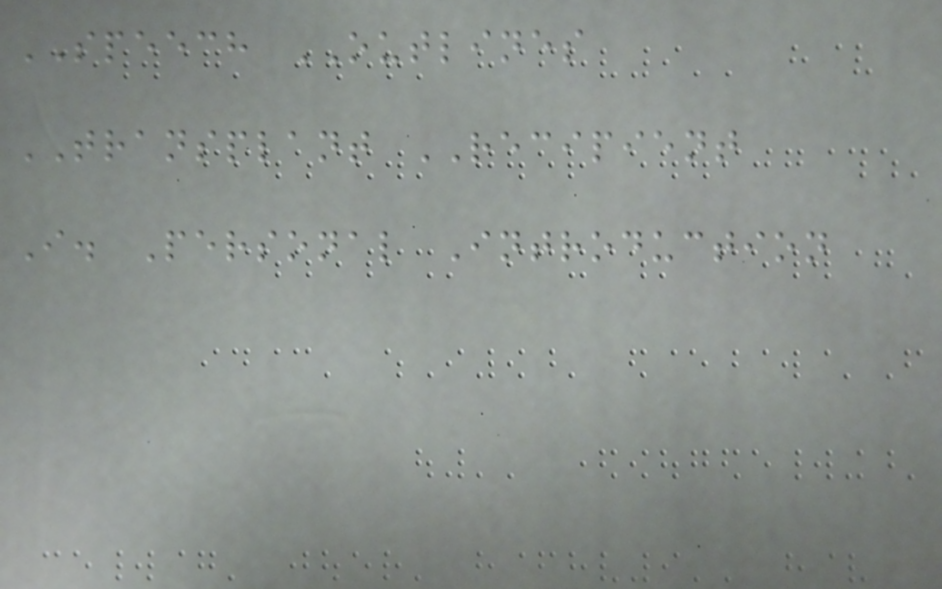SPEECH OUTLINES
TRANSPLANT RECIPIENT
I. Personal Introduction
